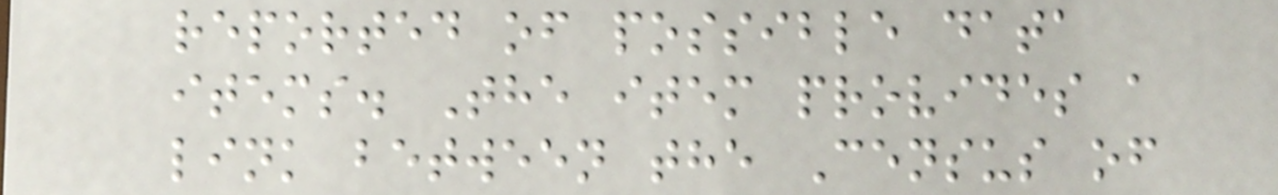reported of possible data
items. The item provides a
link between the Census of
